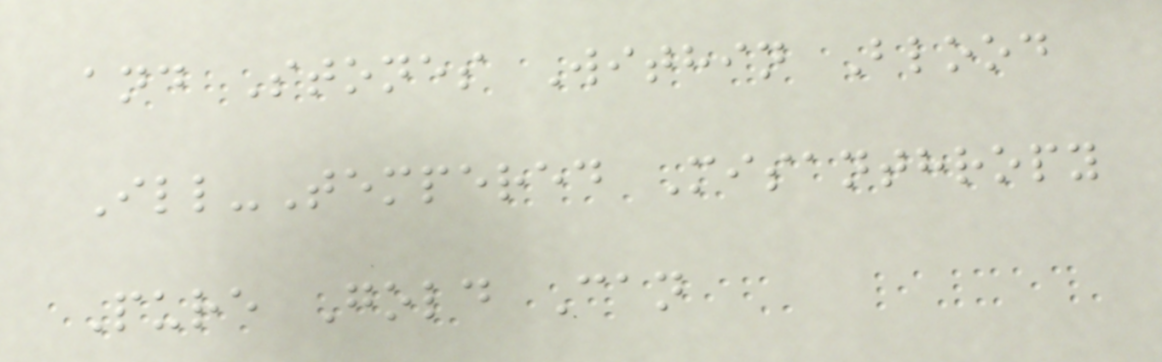and Stones Within Blood
Ill-Tempered Misanthropy
Pure Gold Can
